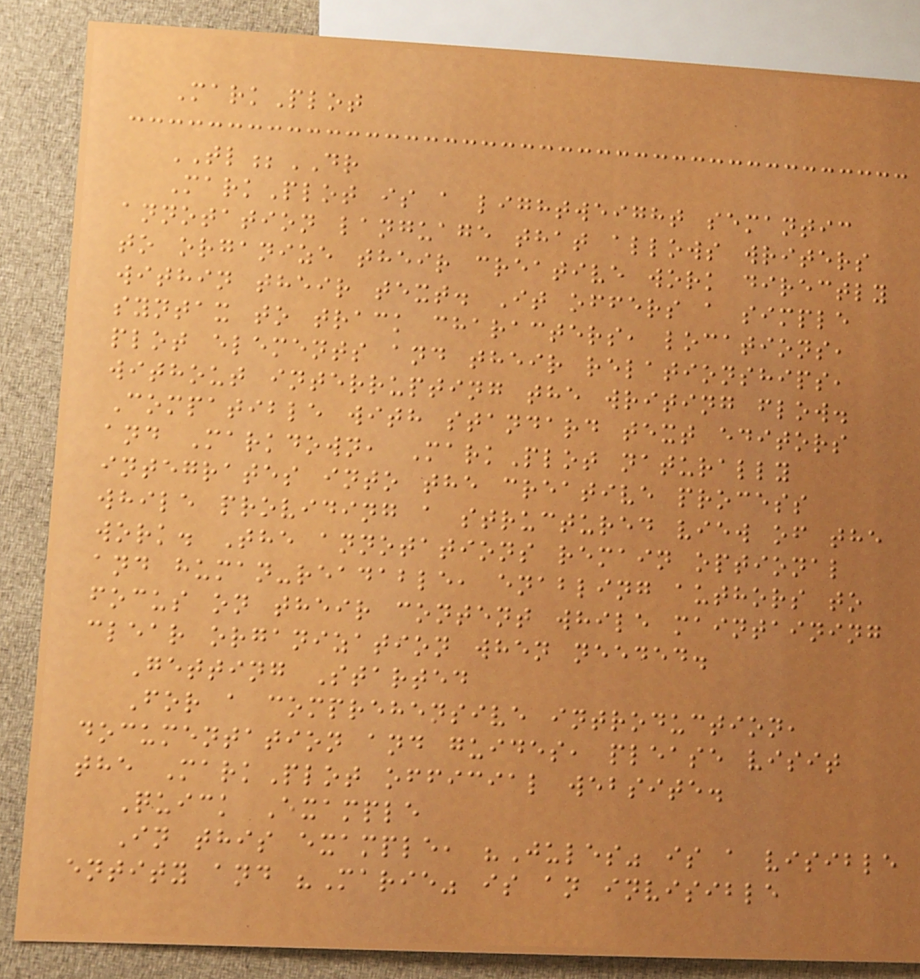MarkPlot
TL;DR
MarkPlot is a lightweight semantic
annotation language that allows writers
to organize their creative work directly
within their text. It offers a simple
syntax to track characters, locations,
plot elements and their relationships,
without interrupting the writing flow.
Compatible with standard text editors
and Markdown, MarkPlot naturally
integrates into the creative process
while providing a structured view of the
work. The annotations remain optional
and human-readable, enabling authors to
focus on their content while maintaining
clear organization when needed.
Getting Started
For a comprehensive introduction,
documentation and guides, please visit
the MarkPlot official website.
Quick Example
In this example, "Jules" is a visible
entity and "Marie" is an invisible
